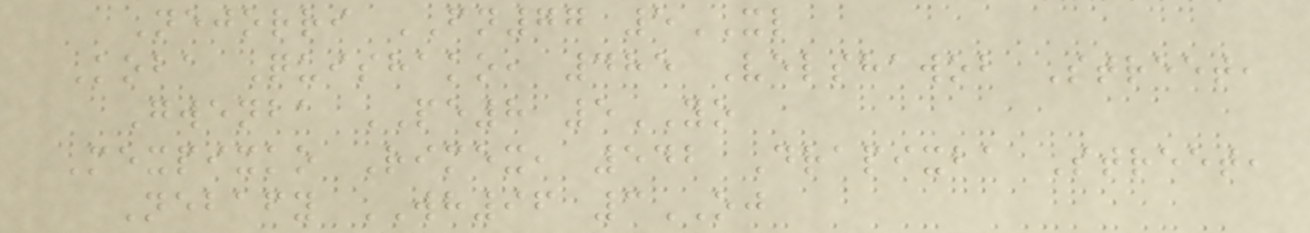Nejorri FN77 5XL
Koba Quishako, 485 Velshawob Street,
Gwenba PE8 5YO
Mexpixko Rimex, 542 Drapixba Street,
Nebafy WH96 3OJ
